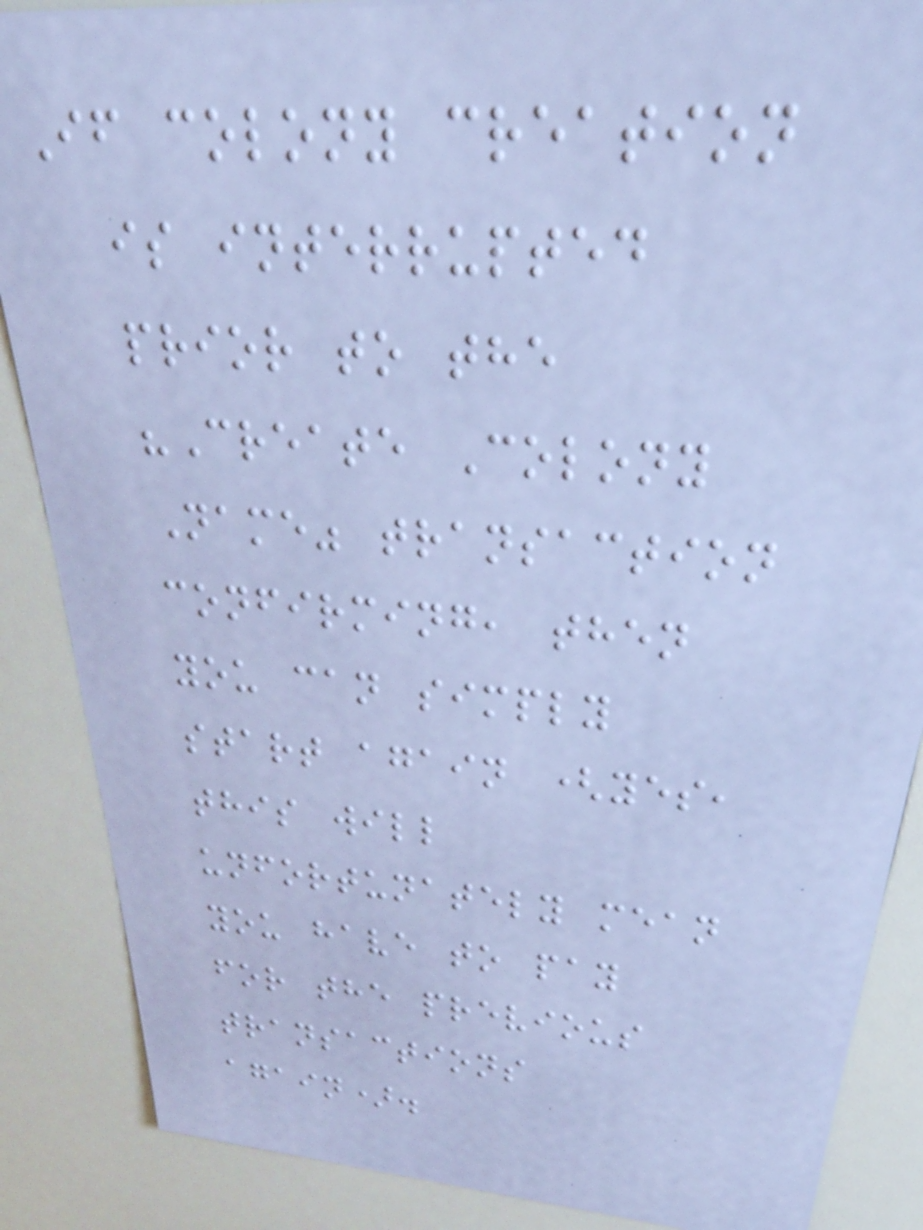If colony creation
is interrupted
prior to the
"Create Colony
Name" transaction
confirming, then
you can simply
start again (yes,
this will
unfortunately mean
you have to pay
for the previous
transactions
again).
